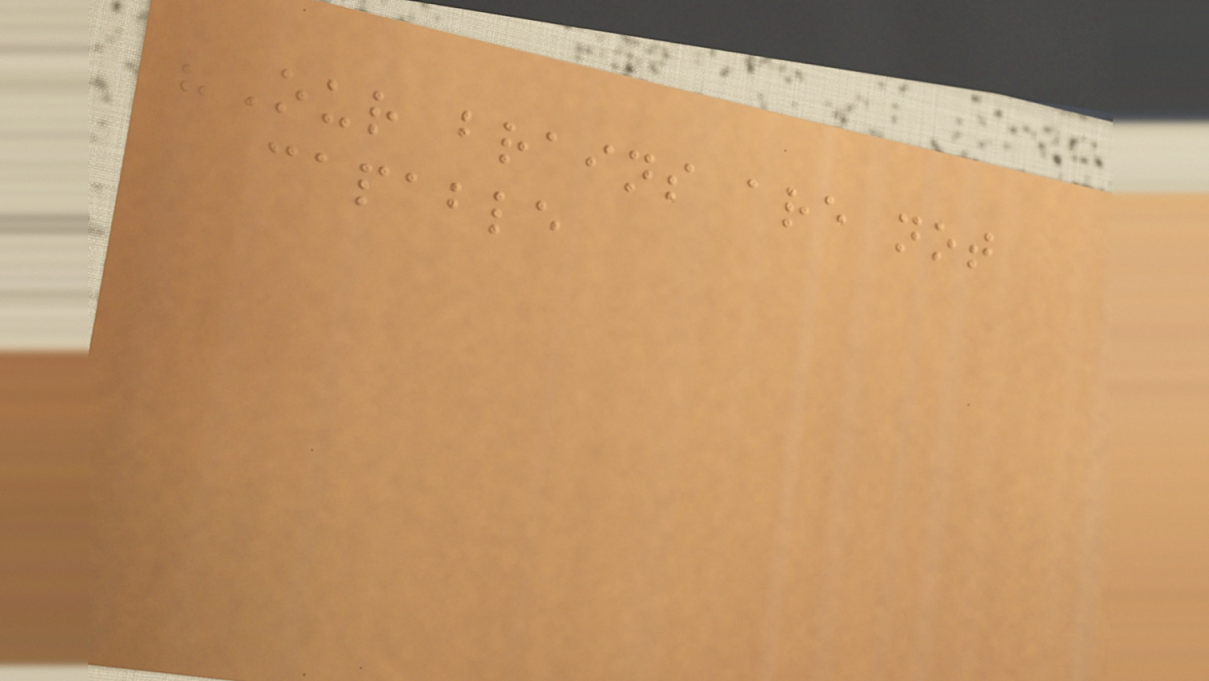"Our brains are not
capable
